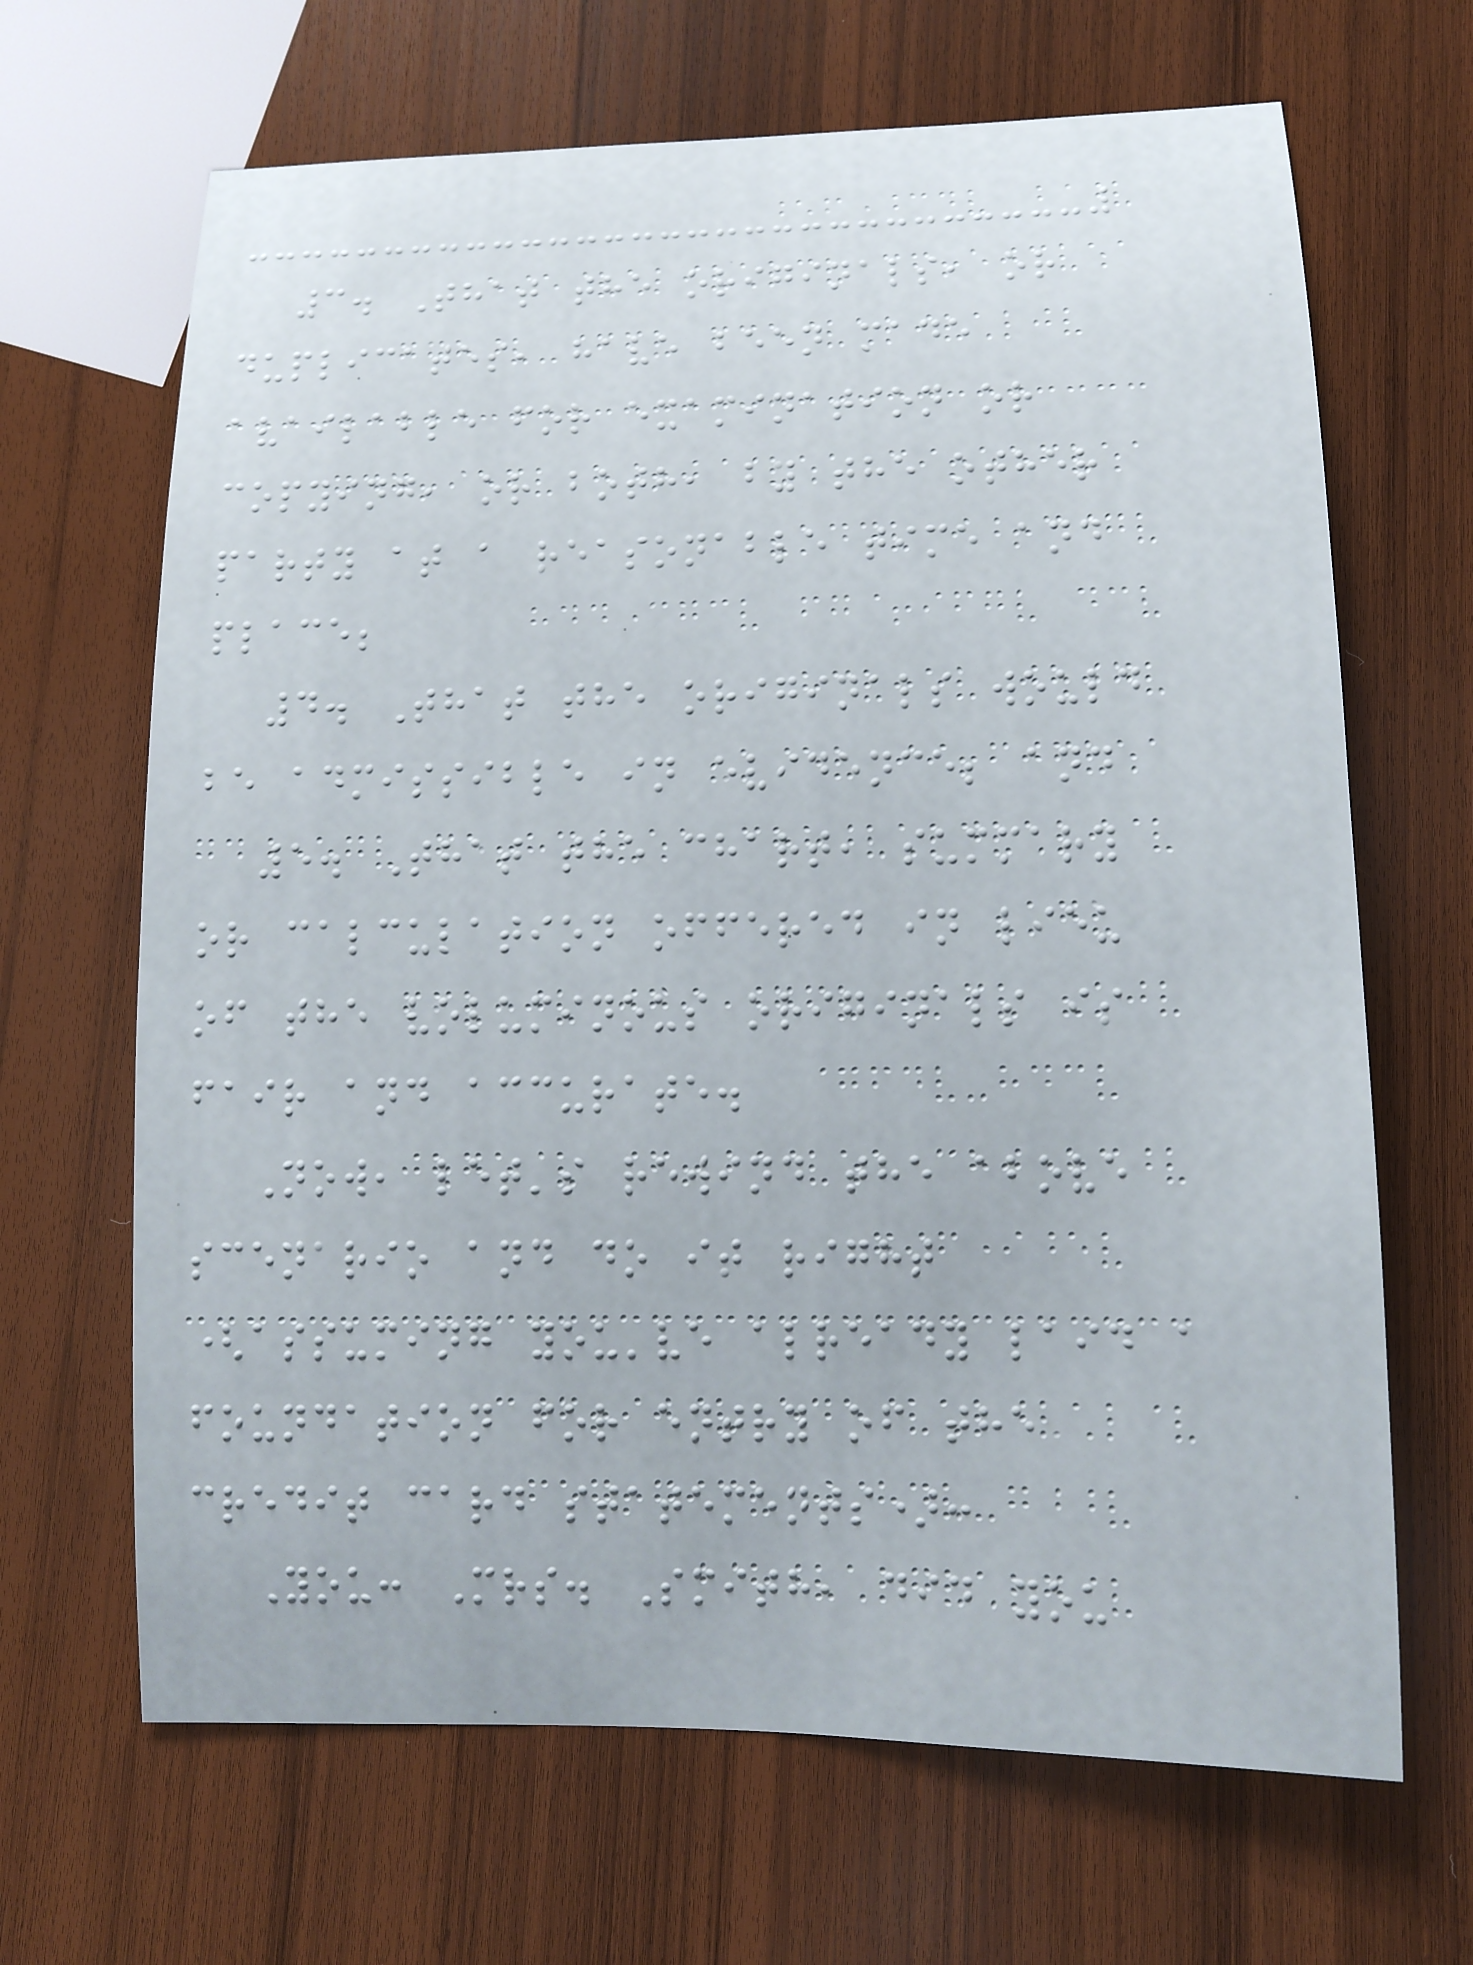3. That the originals, or
duplicates, have been made
available for examination or
copying, or both, by the other
party at a reasonable time and
place;
4. That the originals would
be admissible in evidence; and
5. That the chart, summary
or calculation offered in lieu
of the voluminous originals is
fair and accurate.
Now, let's rewind the above
scenario and do it right
(assuming you've already laid a
foundation for entry of the
credit card statements):
You: Mrs. Smith, did you
